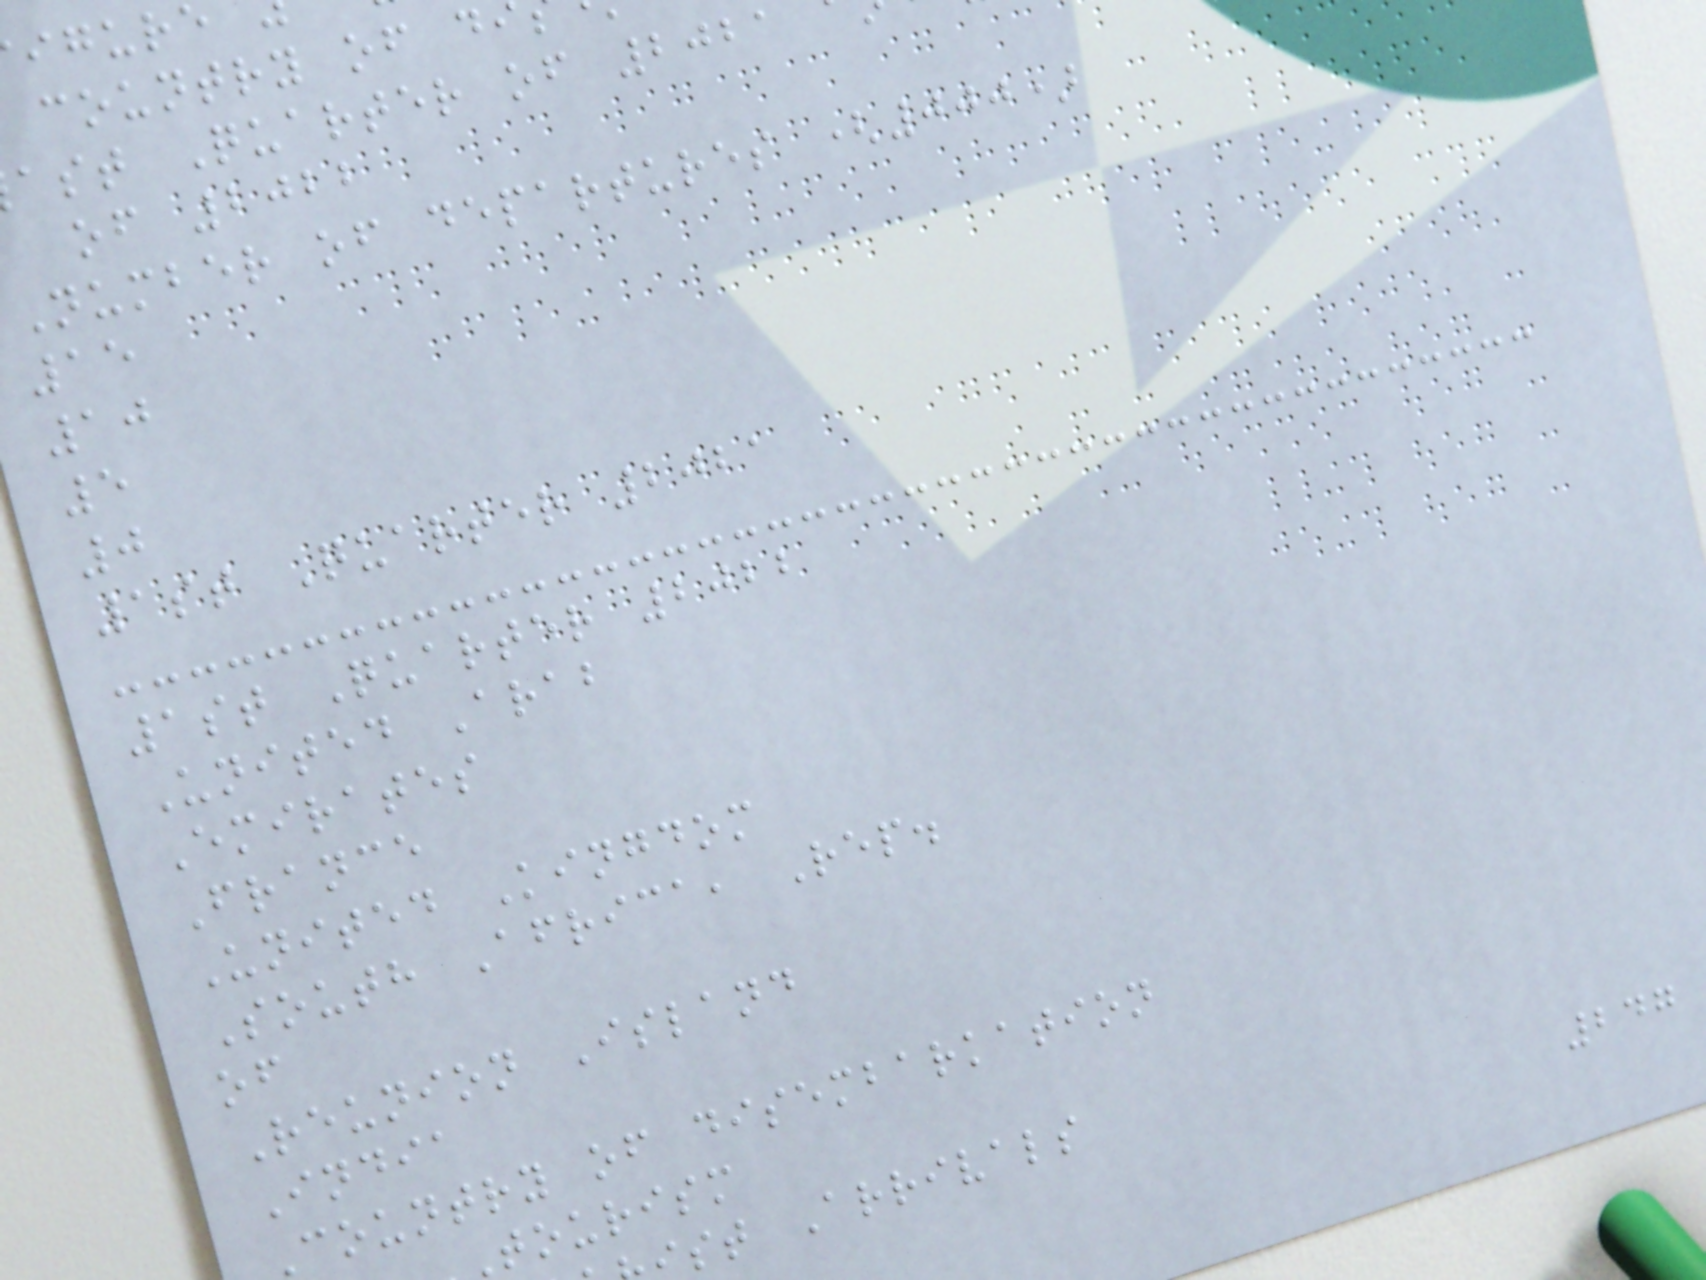country of d
ast Quarter of 2021
of 2022
Number of departures (000)
15
10
5
0
1st Quarter 2021
1st Quarter 2022
United Arab
Emirates
France
United Kingdom
South Africa, Rep.
of
Reunion Island
India
country of disembarkation
tourism
st Arrivals
247
